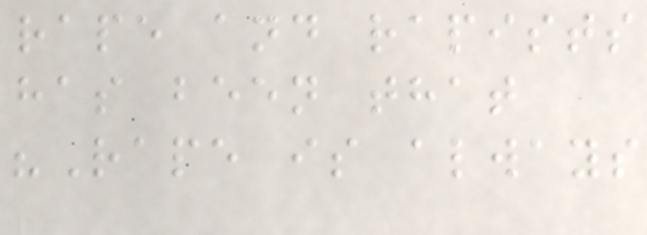rape and rapists
has been that
"Rape is always
